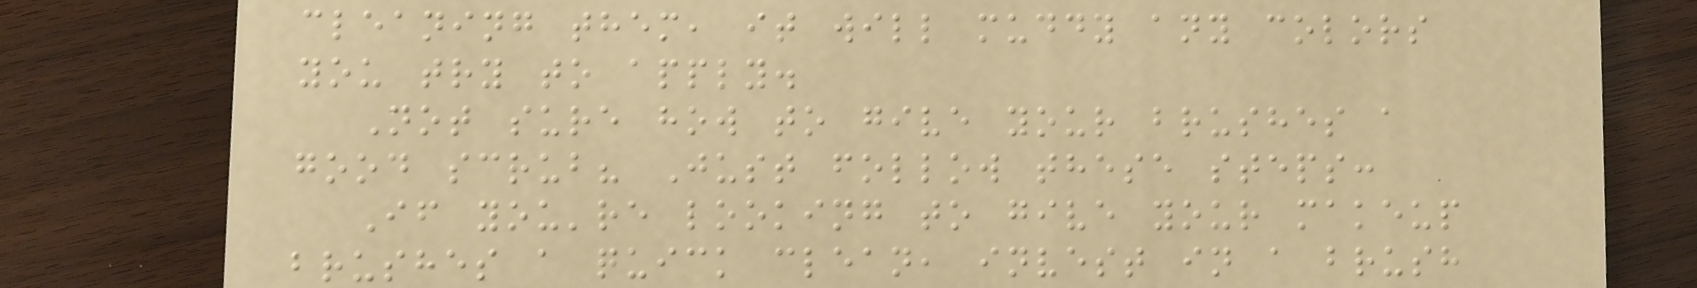cleaning them, it will muddy any colors
you try to apply.
Not sure how to give your brushes a
good scrub? Just follow these steps:
If you're looking to give your makeup
brushes a quick clean, invest in a brush
